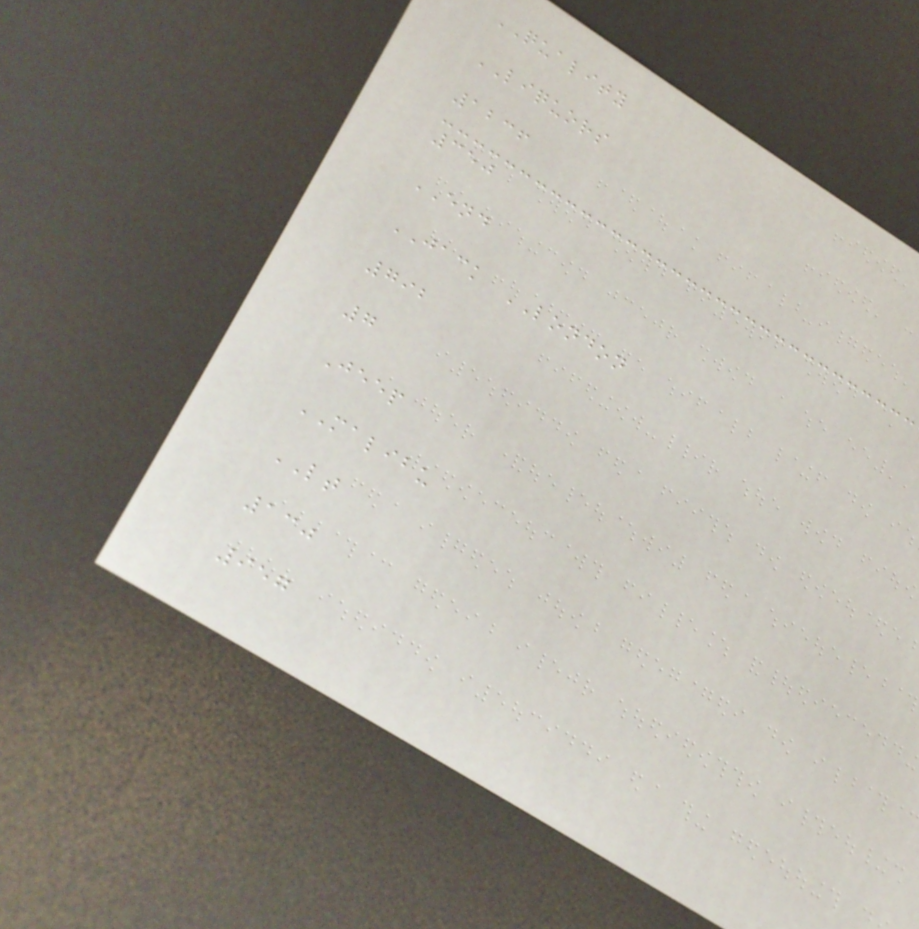QUALITY
LIQUORS
1236
350
END
JACK LONDON
792
7
Jeep
MALIBU
LT
130
957
